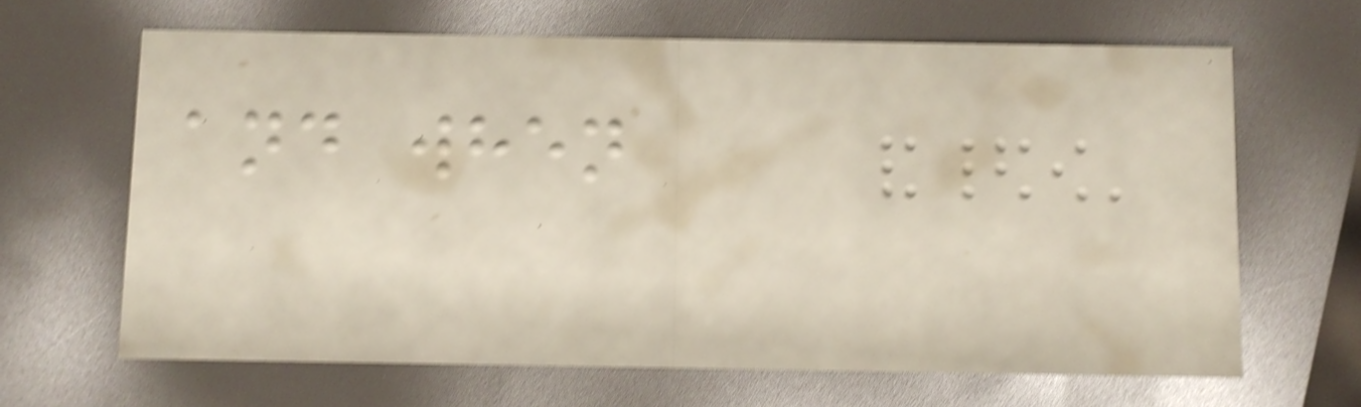and when
